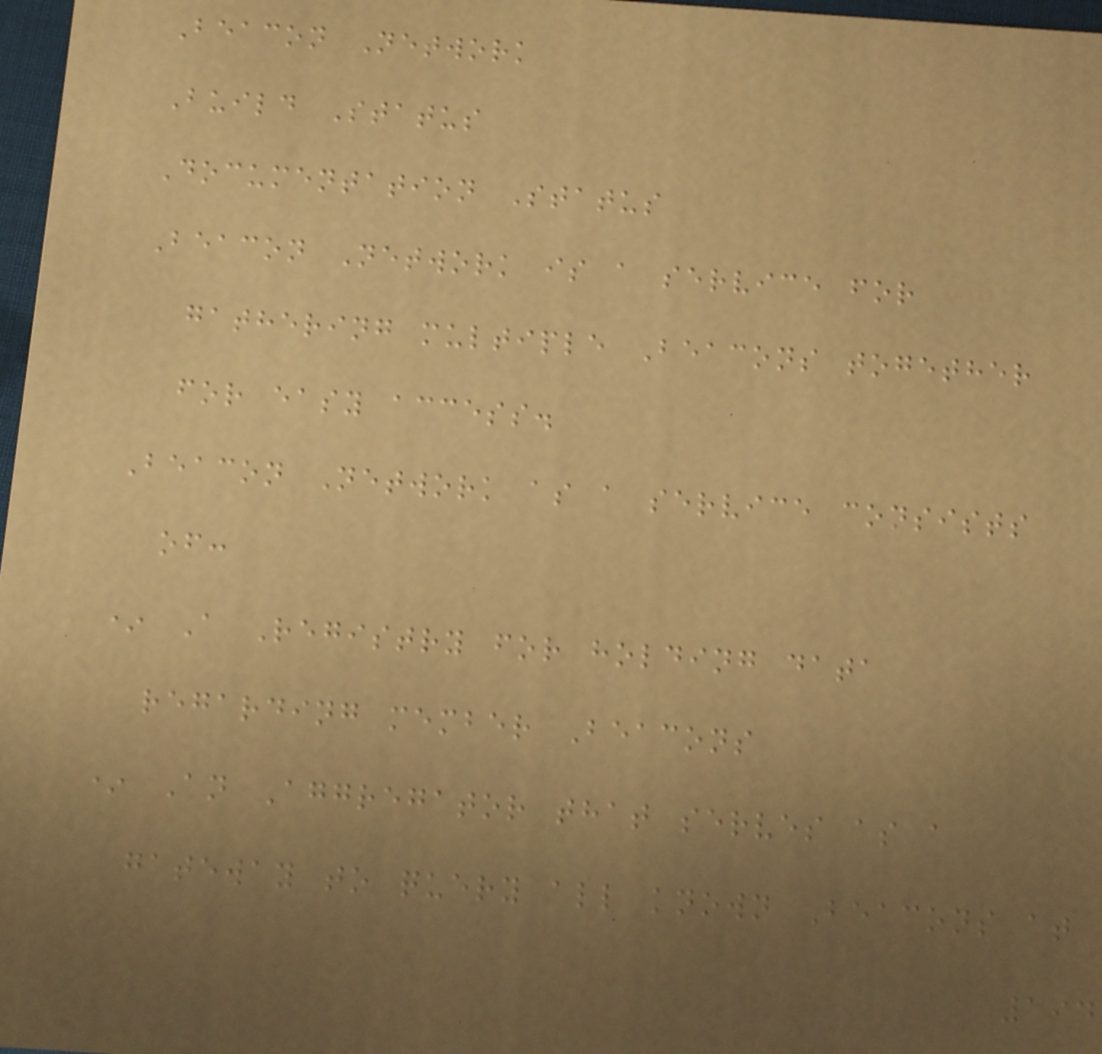Beacon Network
Build Status
Documentation Status
Beacon Network is a service for
gathering multiple Beacons together
for easy access.
Beacon Network as a service consists
of:
* A Registry for holding data
regarding member Beacons
* An Aggregator that serves as a
gateway to query all known Beacons at
194
